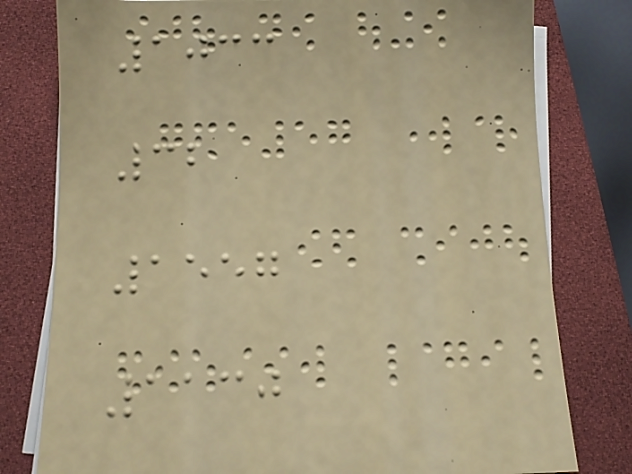1033
32
1557
1130
